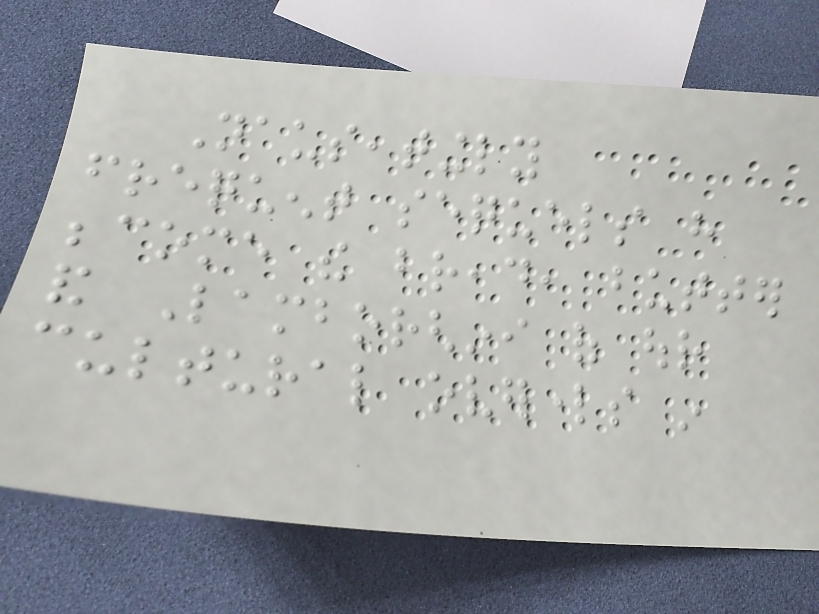Nauseatingly
frequent sequels have
become the bread, butter
and Lamborghini of our
cultural overlords in
